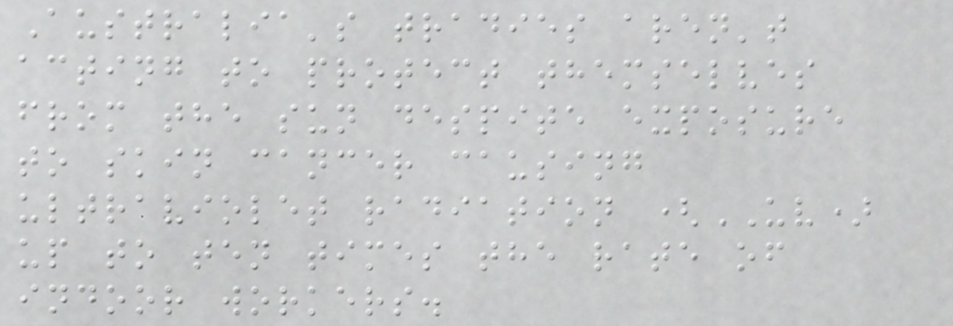Australia's tradies aren't
acting to protect themselves
from the sun despite exposure
to skin cancer causing
ultraviolet radiation (UV)
up to ten times the rate of
indoor workers.
